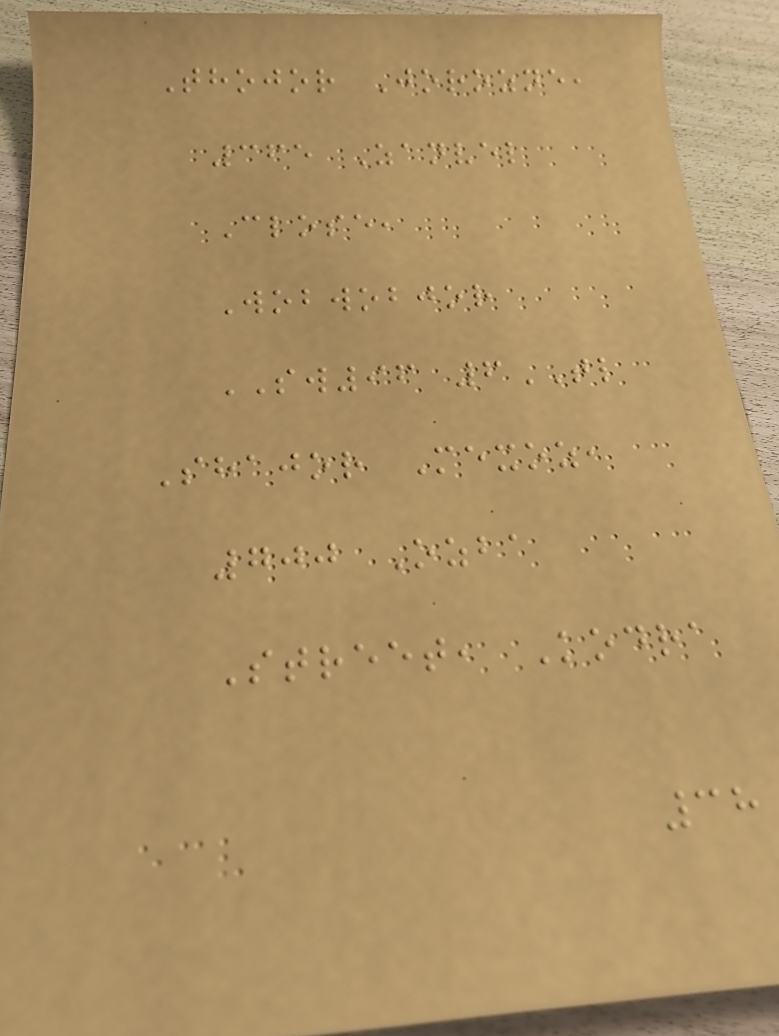Thojor Jorozne,
365 Zanvel
Close,
Wobwobjor
SW96 6TL
Shajor Mexoz,
700 Ozba
Street, Kodra
38
